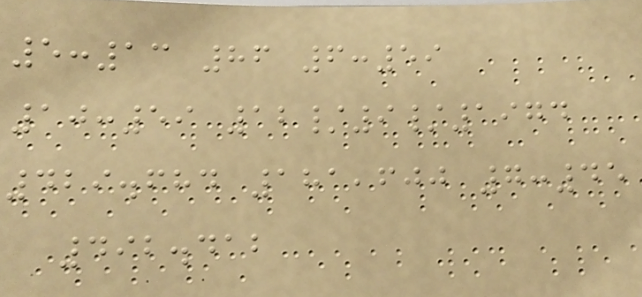5:13 86 6:59
10:59 12/9/1974
429.684 181,600 7:45
492.412
